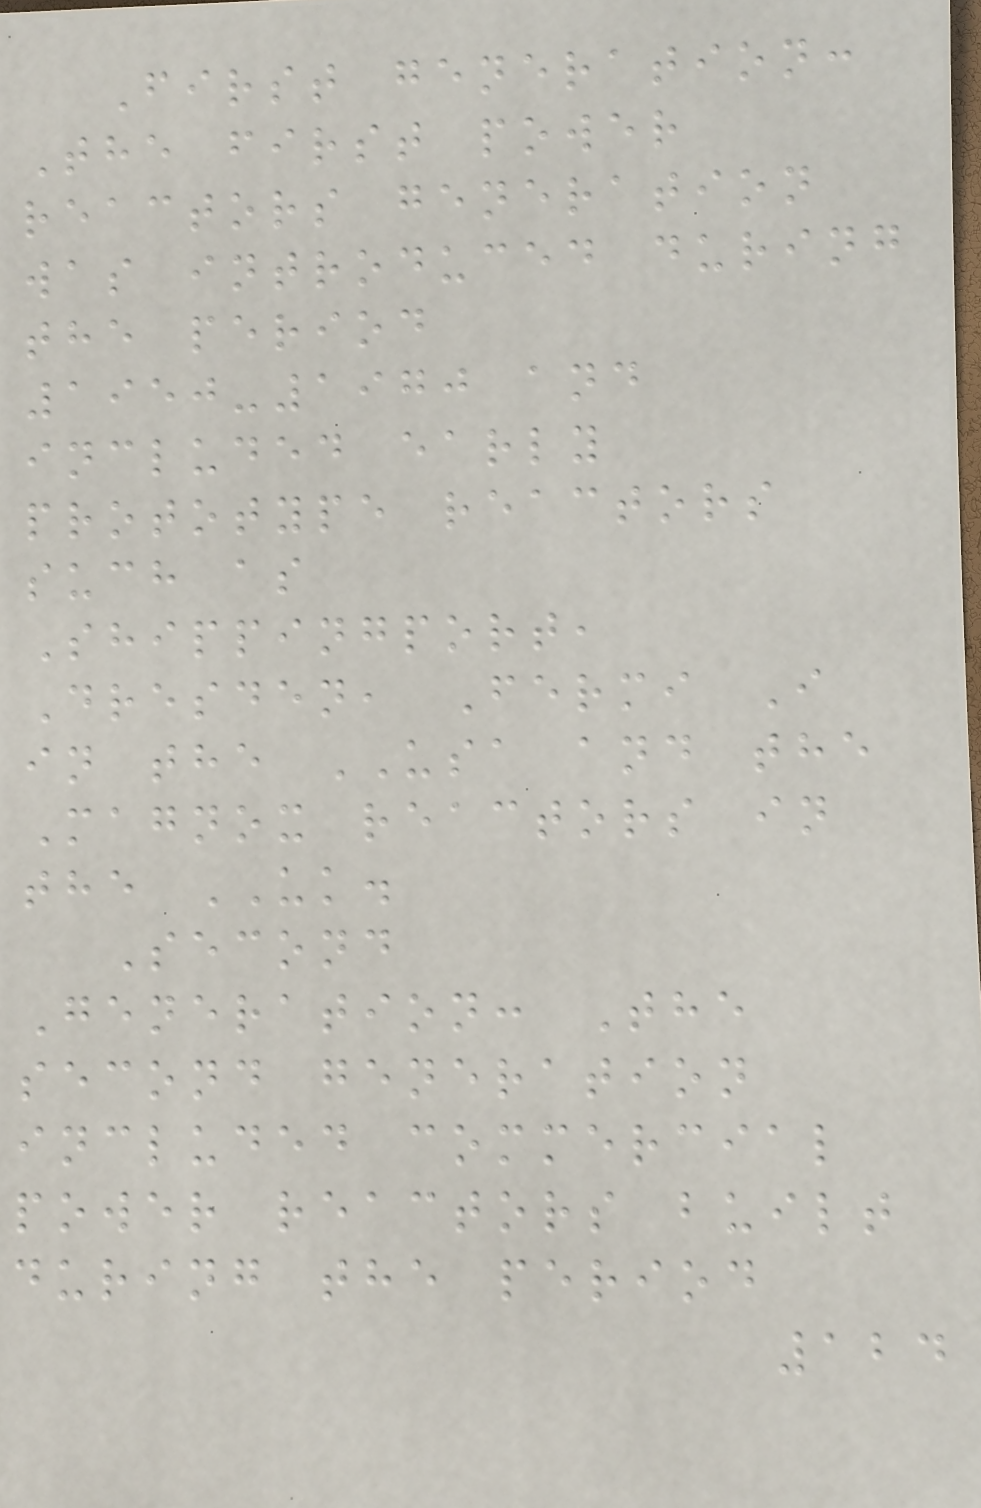First generation:
The first power
reactors generation
was introduced during
the period
1950-1970 and
included early
prototype reactors
such as
Shippingport,
Dresden, Fermi I
in the USA and the
Magnox reactors in
the UK.
Second
Generation: The
second generation
included commercial
power reactors built
during the period
124
